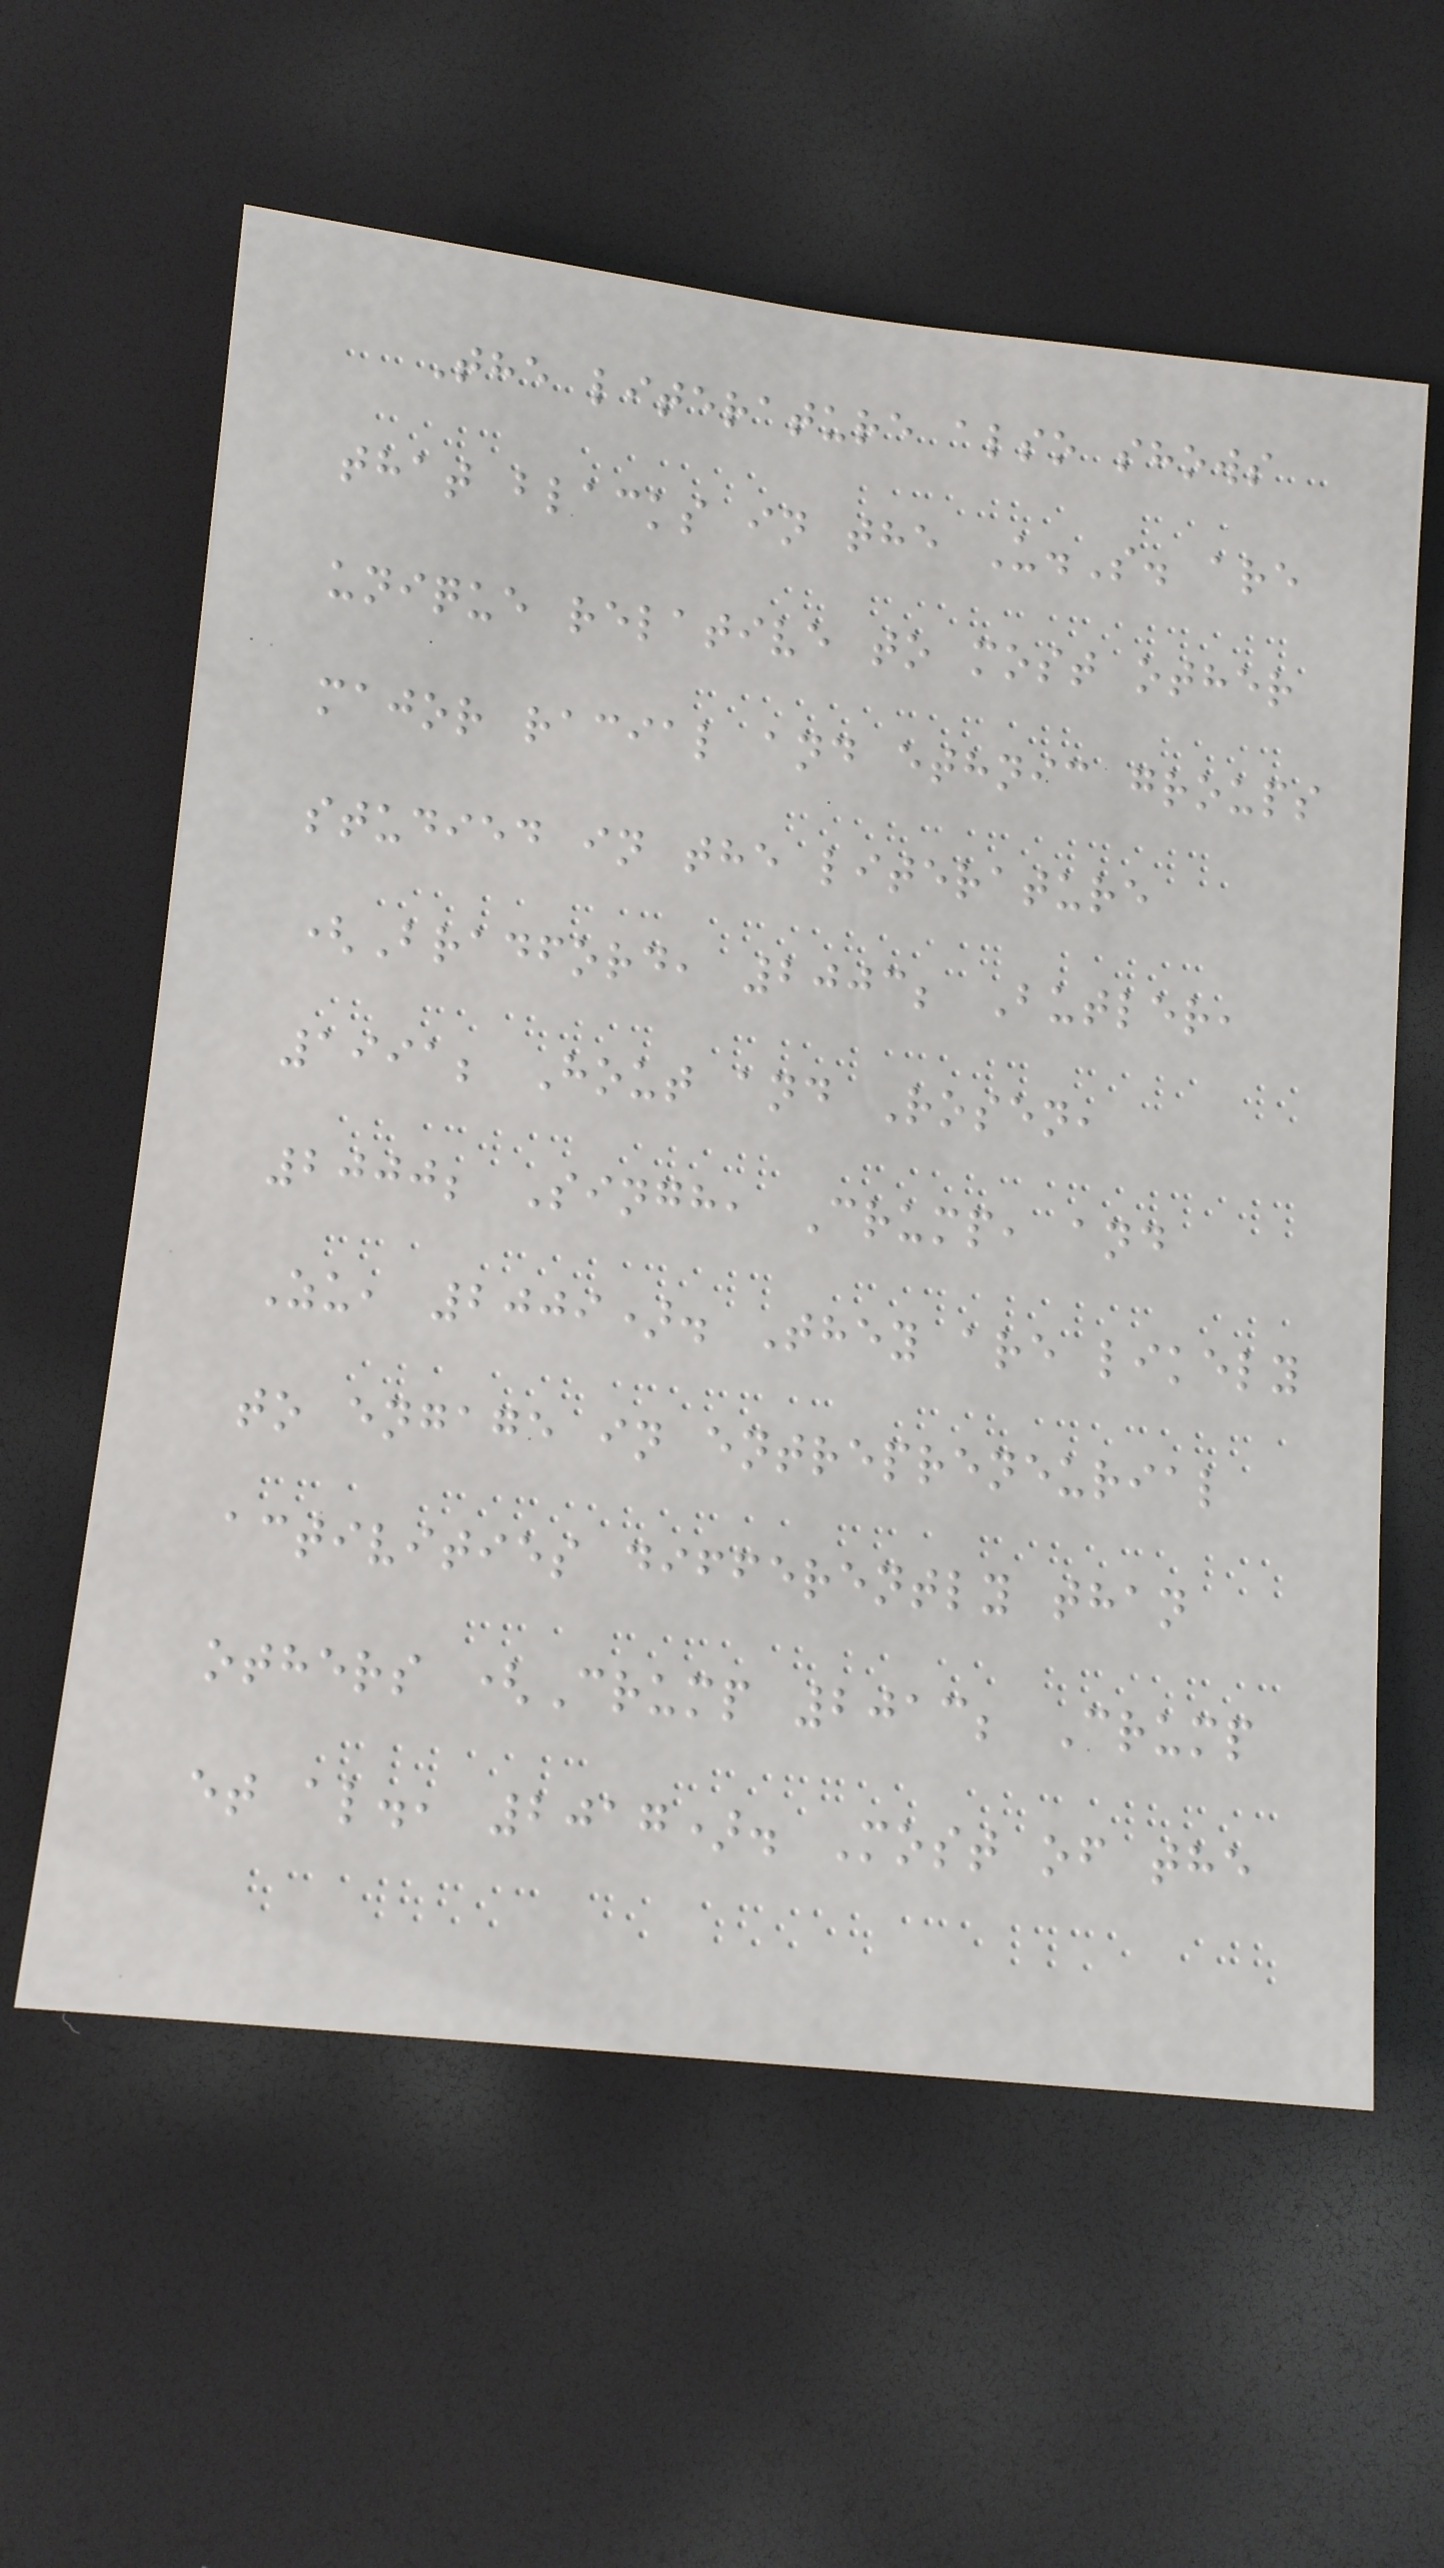The literature also shows
that blacks in the U.S. are
unique relative to most other
major racial and ethnic groups
studied in the literature
(Bradford, 2003; Butler,
1991; Hout and Rosen,
2000; Singh, Crump, and
Zu, 2009). They are likely
to engage in entrepreneurial
activities differently than
others (Crump 2013; Crump
et al., 2017). Most of the
